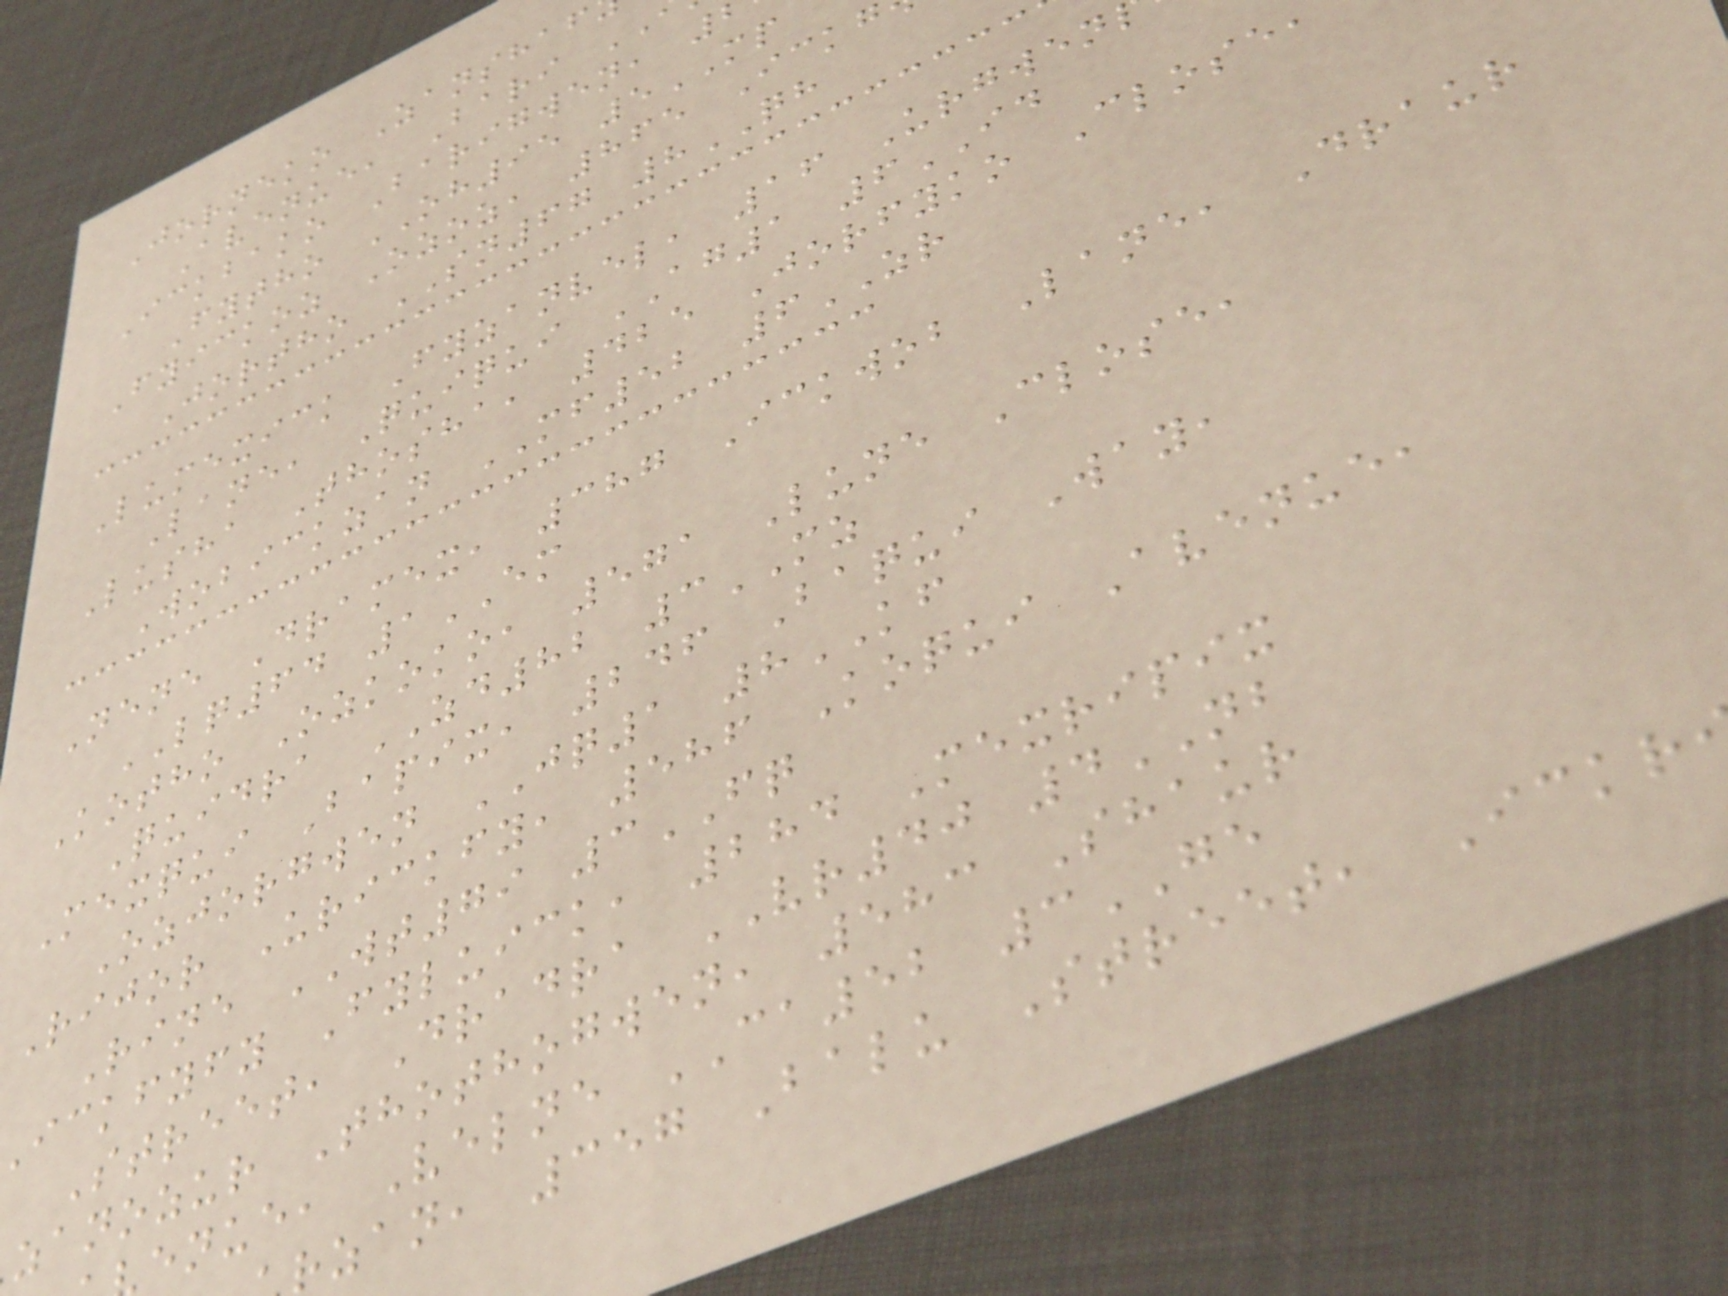Jorneko Zanshaf
Avenue, Bari
Ickbako Barigwen,
Fytho OH95 5MP
Fyickoz Ozoz, 865 Ickg
Jortho SN67 8QH
Lumexick Fyzanvel, 16 Urgwen
Lane, Quiqui AG1 6ID
Lusha Thosha, 425 Jorfyko Close
Wobickzan MF52 6ZR
Nene Dramex, 387 Ickwob Lane, Draur
LQ64 1EM
Kotho Ozkoko, 571 Lune Close,
Quidra ZD82 3MZ
Mexqui Bapix, 246 Baqui Way,
Ozjorgwen JQ1 8KF
Rijor Urickfy, 586 Koqui Avenue,
Rine WT79 3FQ
ickfyfy Fyluick, 284 Mexripix
Street, Dradra VR40 4NB
zanozur Thothogwen, 583 Shaur
enue, Velne CA52 3GE
rzan, 357 Balu Street, Ickr
